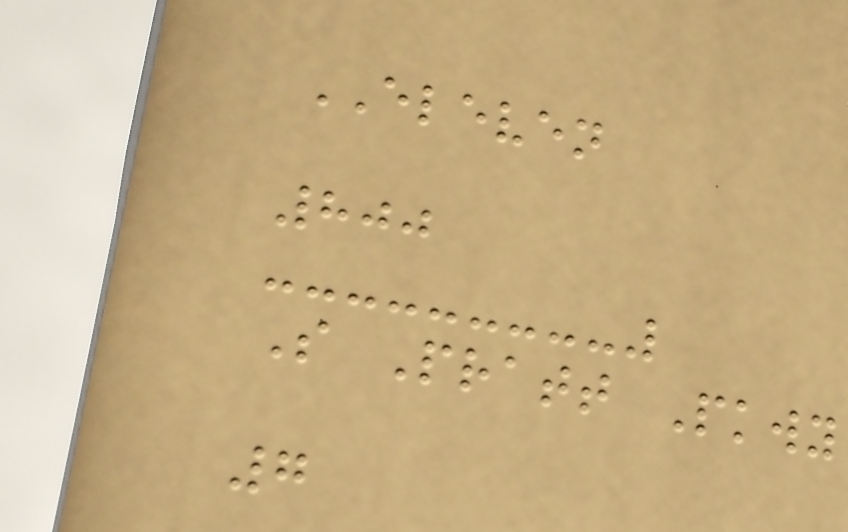ELEVEN
800
S Pratt Pkwy
7
